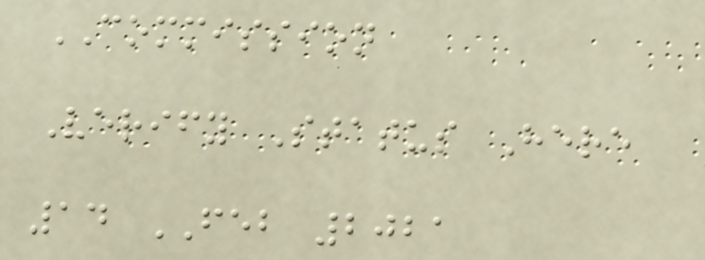COMMISSION
Verify Status Here
14 FEB 2021
